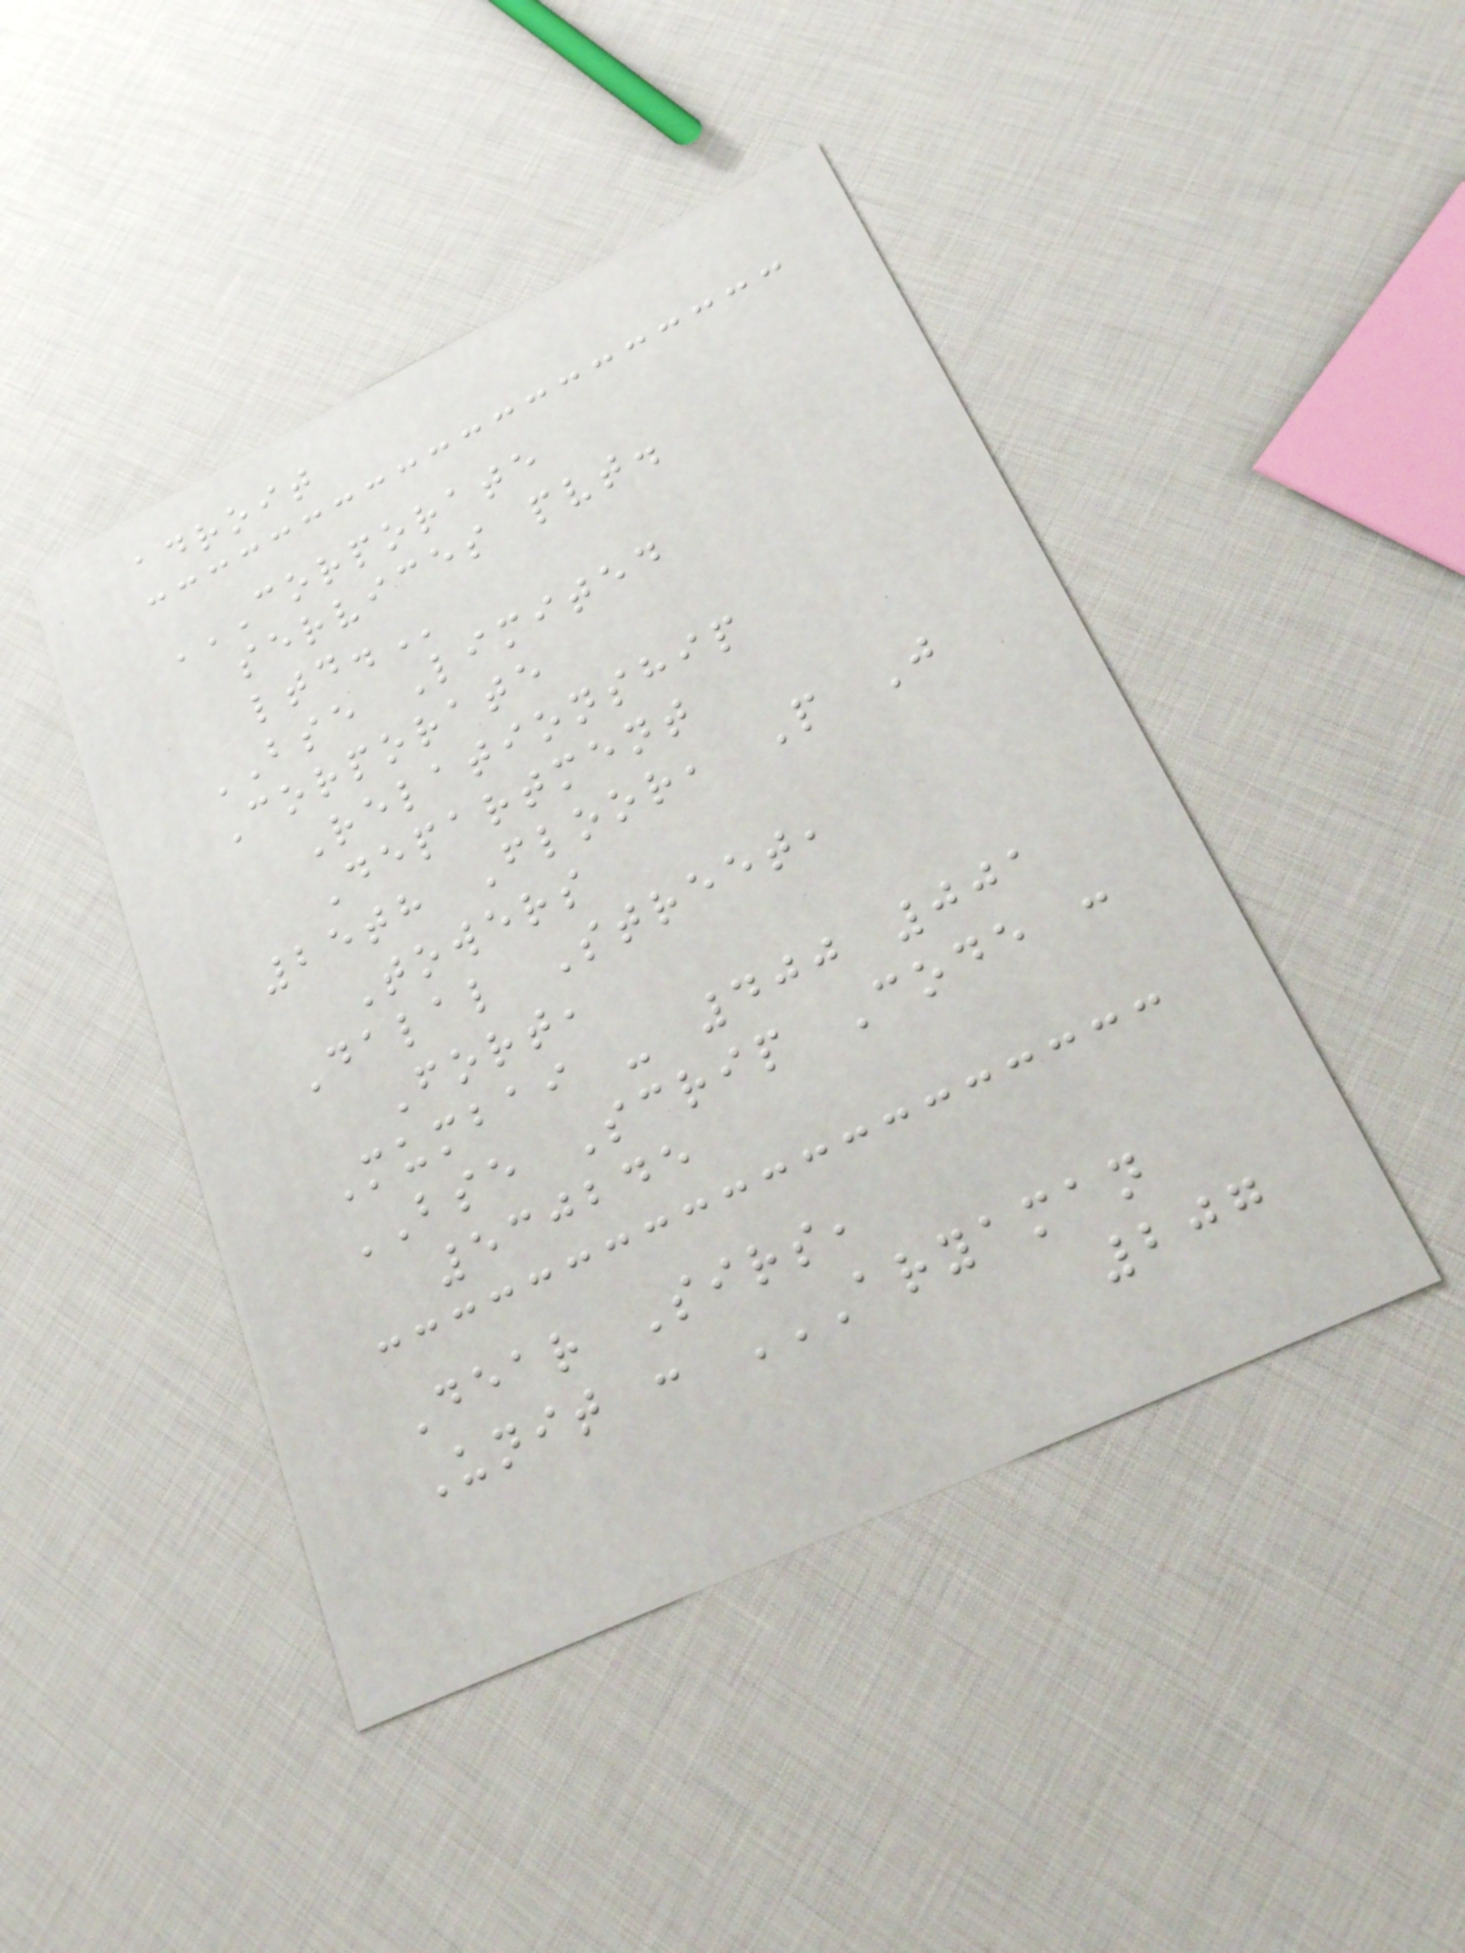adroit
CORPORATE
SERVICES PVT.
LTD.
BSE Limited
Corporate
Relationship
Department
25th Floor, P J
Towers
Dalal Street,
Fort,
Mumbai - 400 001
BSE Scrip Code :
530245
Dear Sirs,
Unit : ARYAMAN
207
